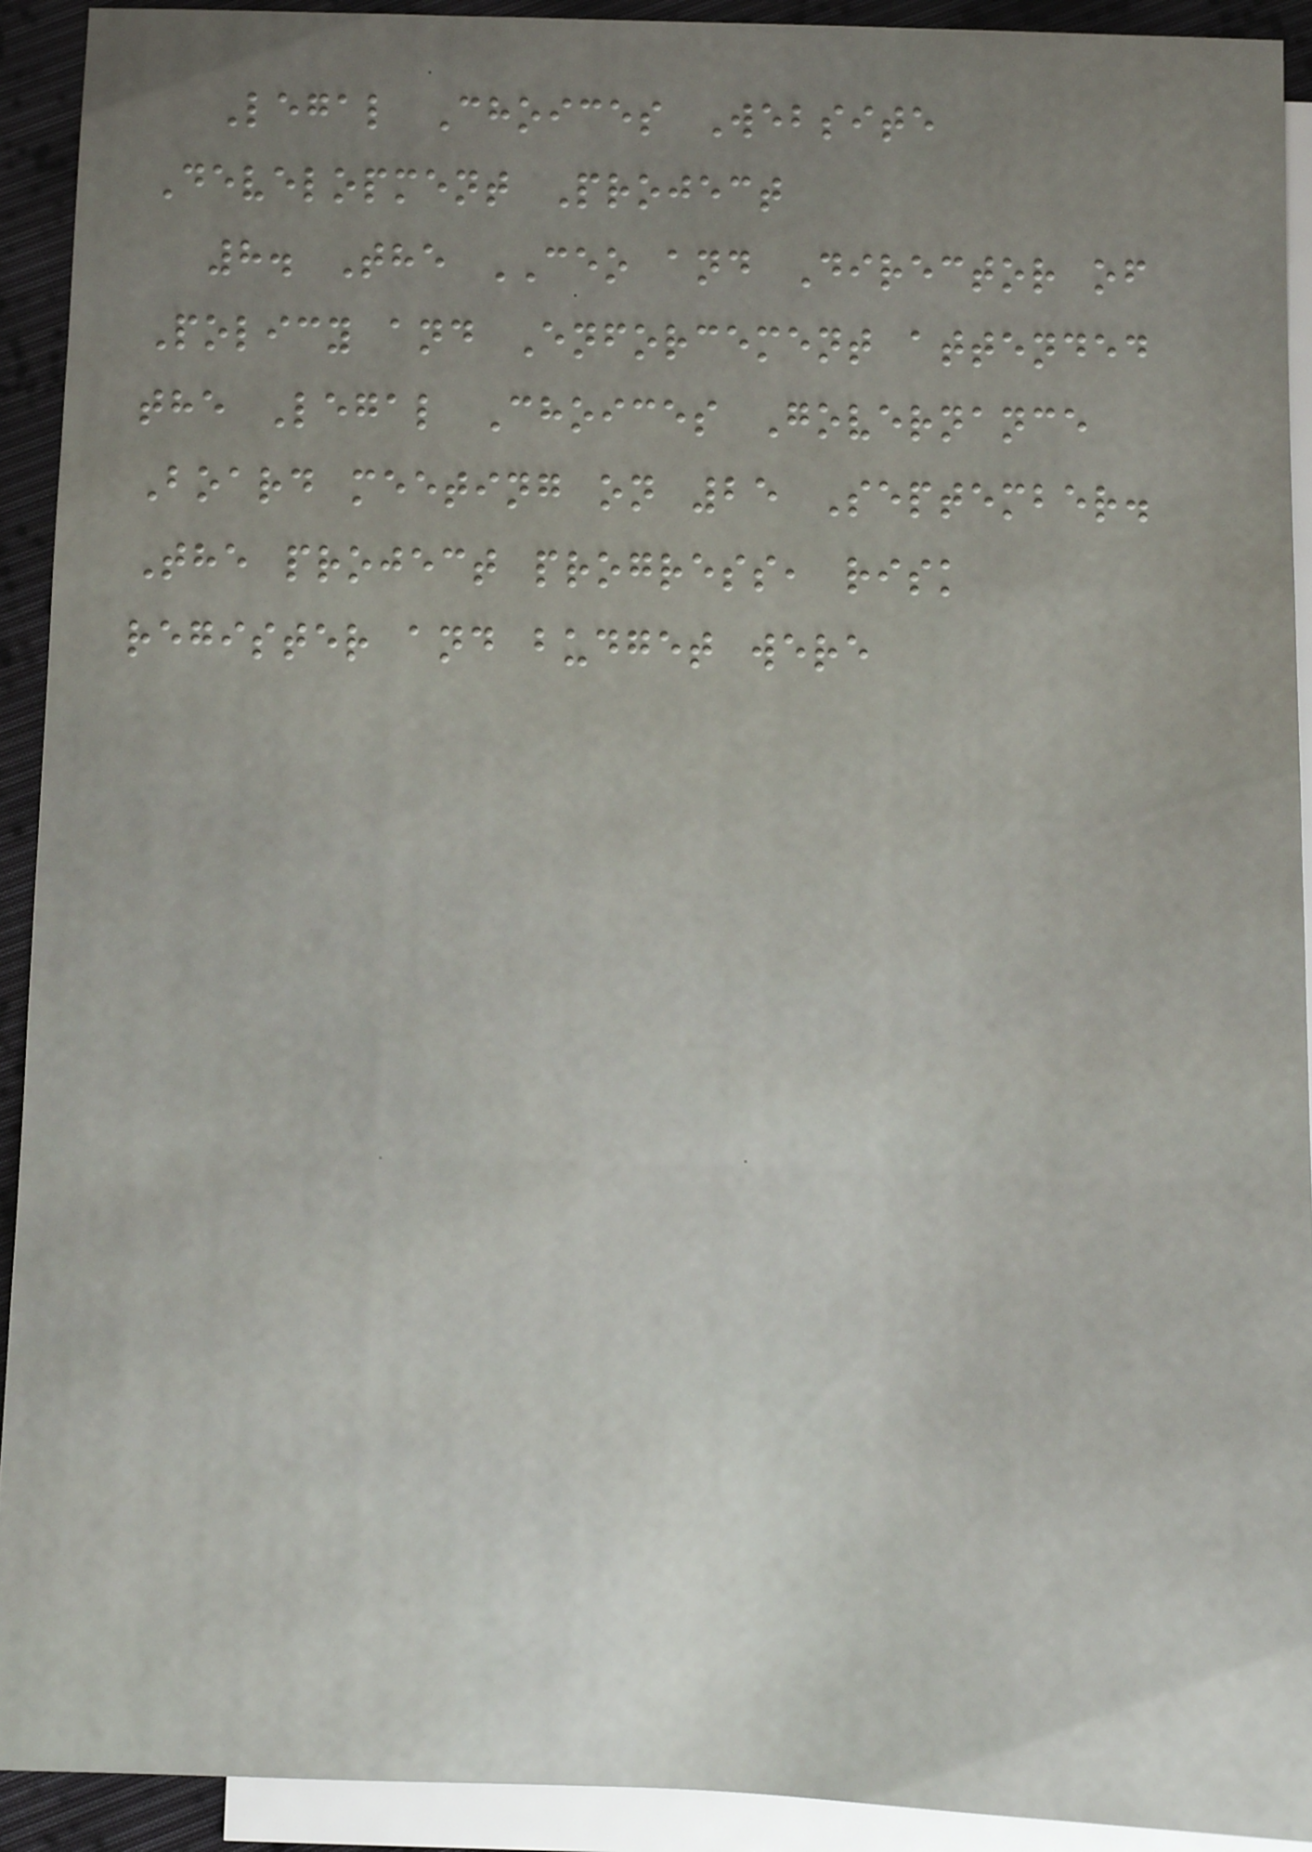Legal Choices Website
Development Project
8. The CEO and Director of
Policy and Enforcement attended
the Legal Choices Governance
Board meeting on 25 September.
The project progress, risk
register and budget were
